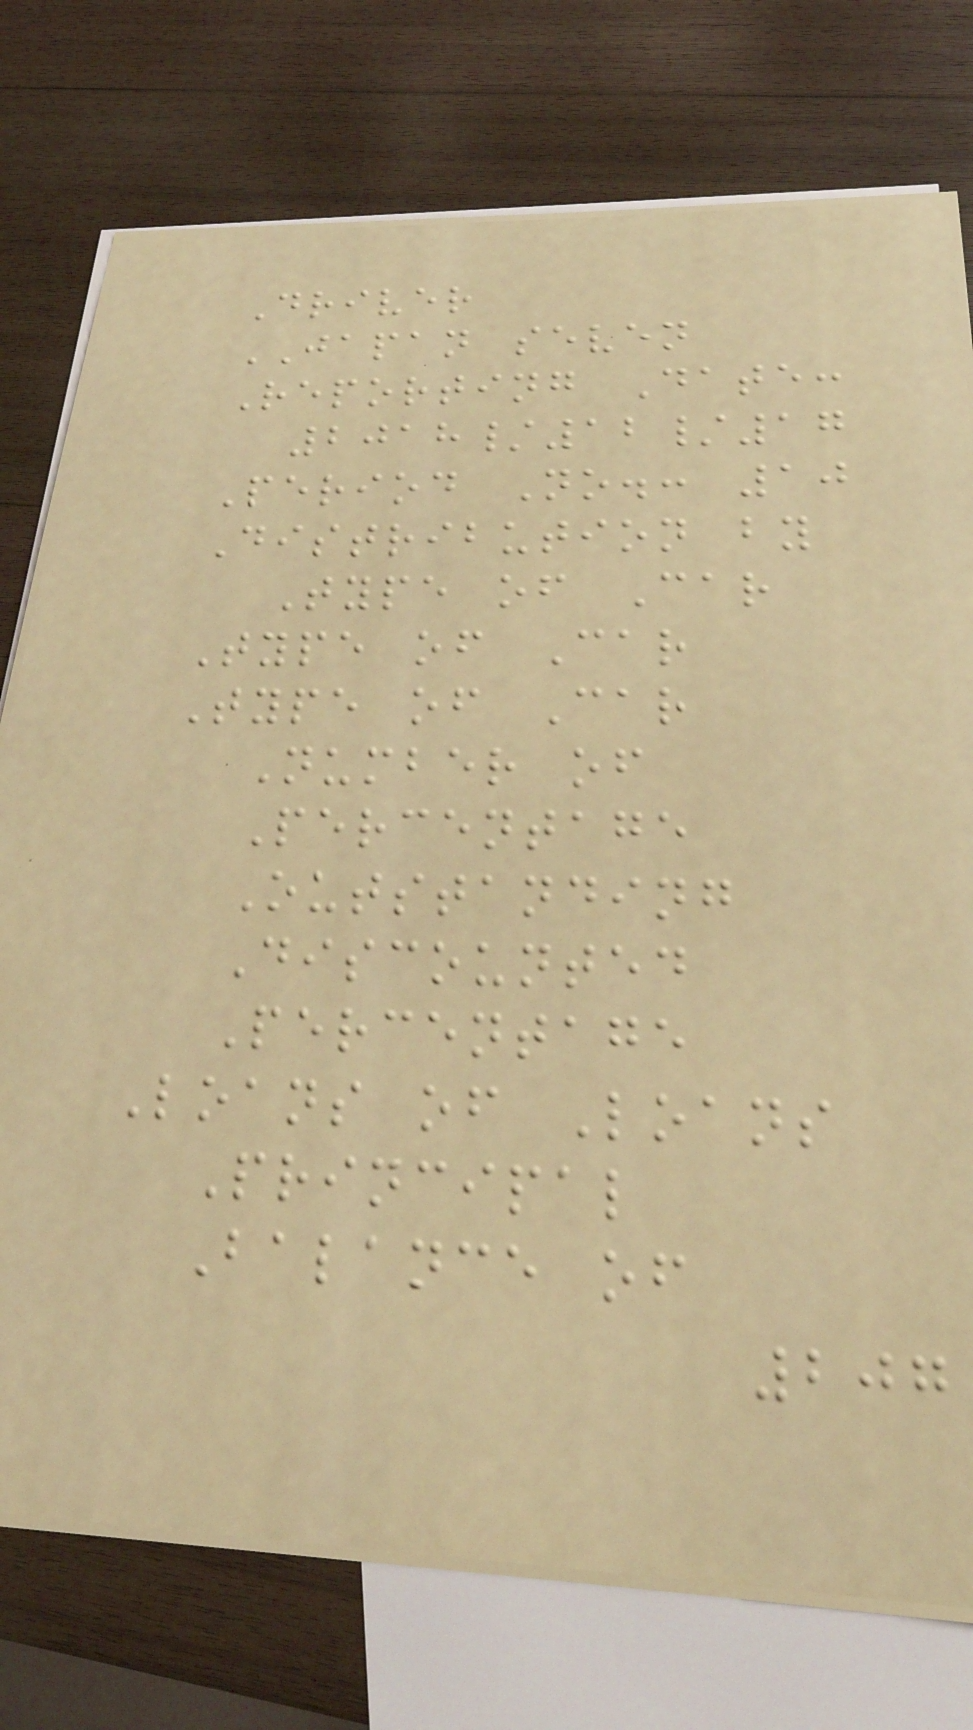Driver
JAPAN seven
Reporting Date:
2018/12/17
Period No.: 10
Distribution by
Type of Car
Type of Car
Type of Car
Number of
Percentage
Outstanding
Discounted
Percentage
Loans of Loans
Principal
Balance of
207
